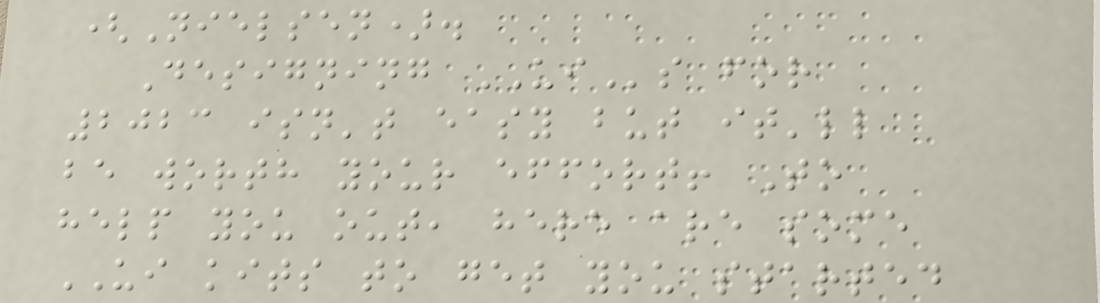(Nielsen).
Designing UIs for
2023 isn't easy but it'll
be worth your effort! To
help you out, here are some
UI kits to get you started
